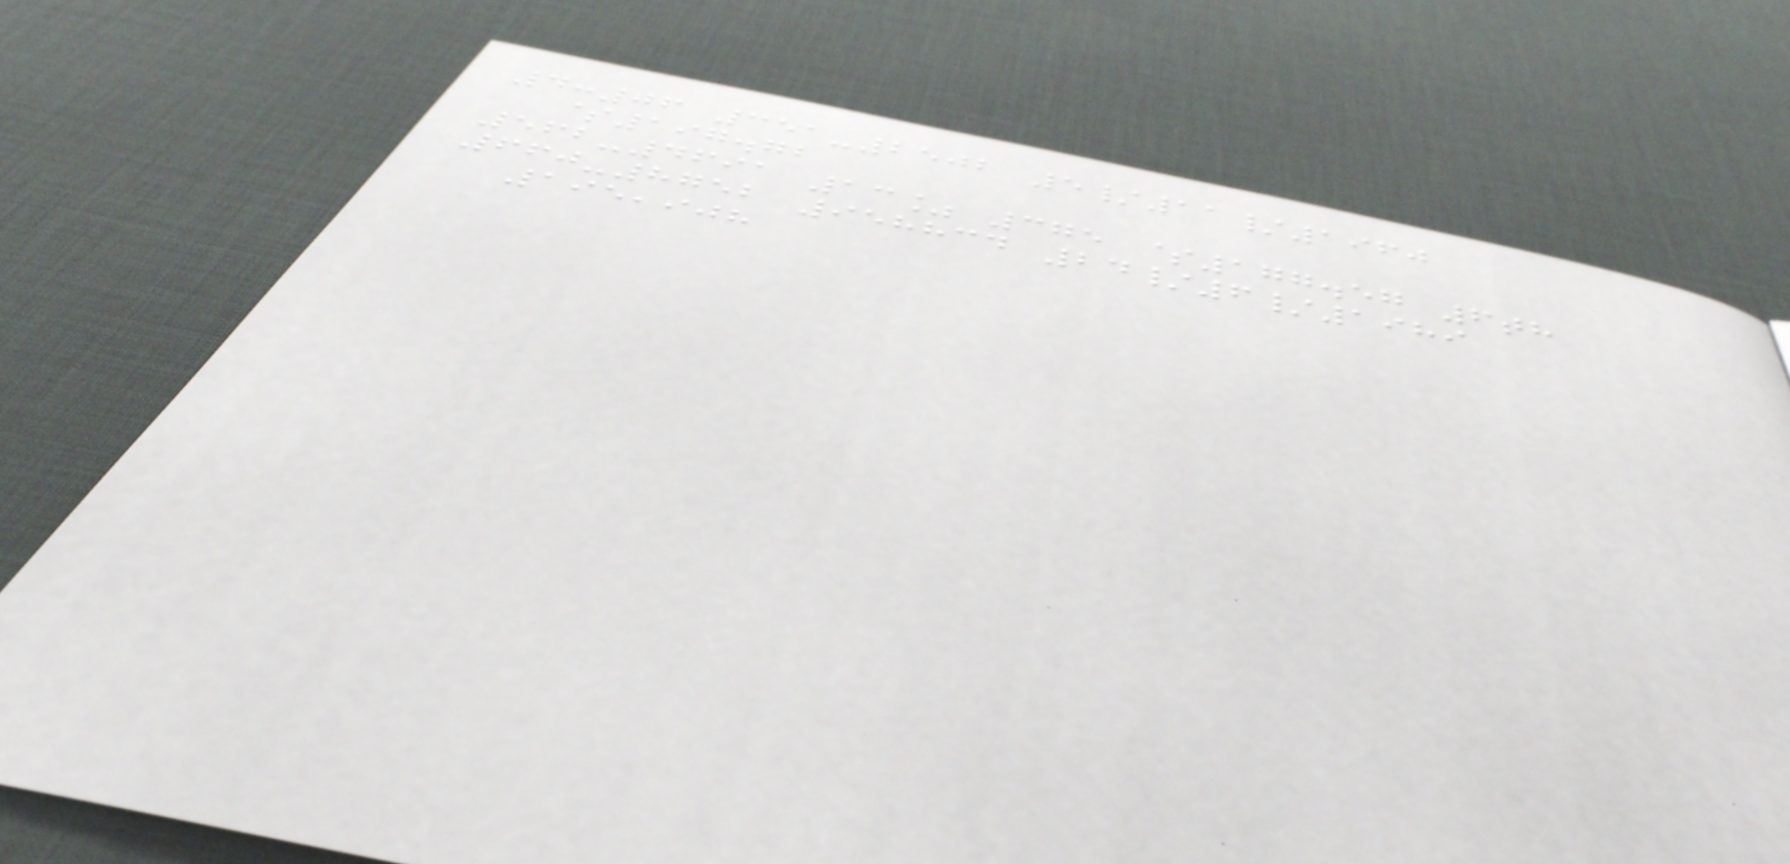4:06 351-2502 5/11/1960
$197.72
562-4691 13% 375 $177.57 6th
660-8752 958834 24/6/1989
195,908
